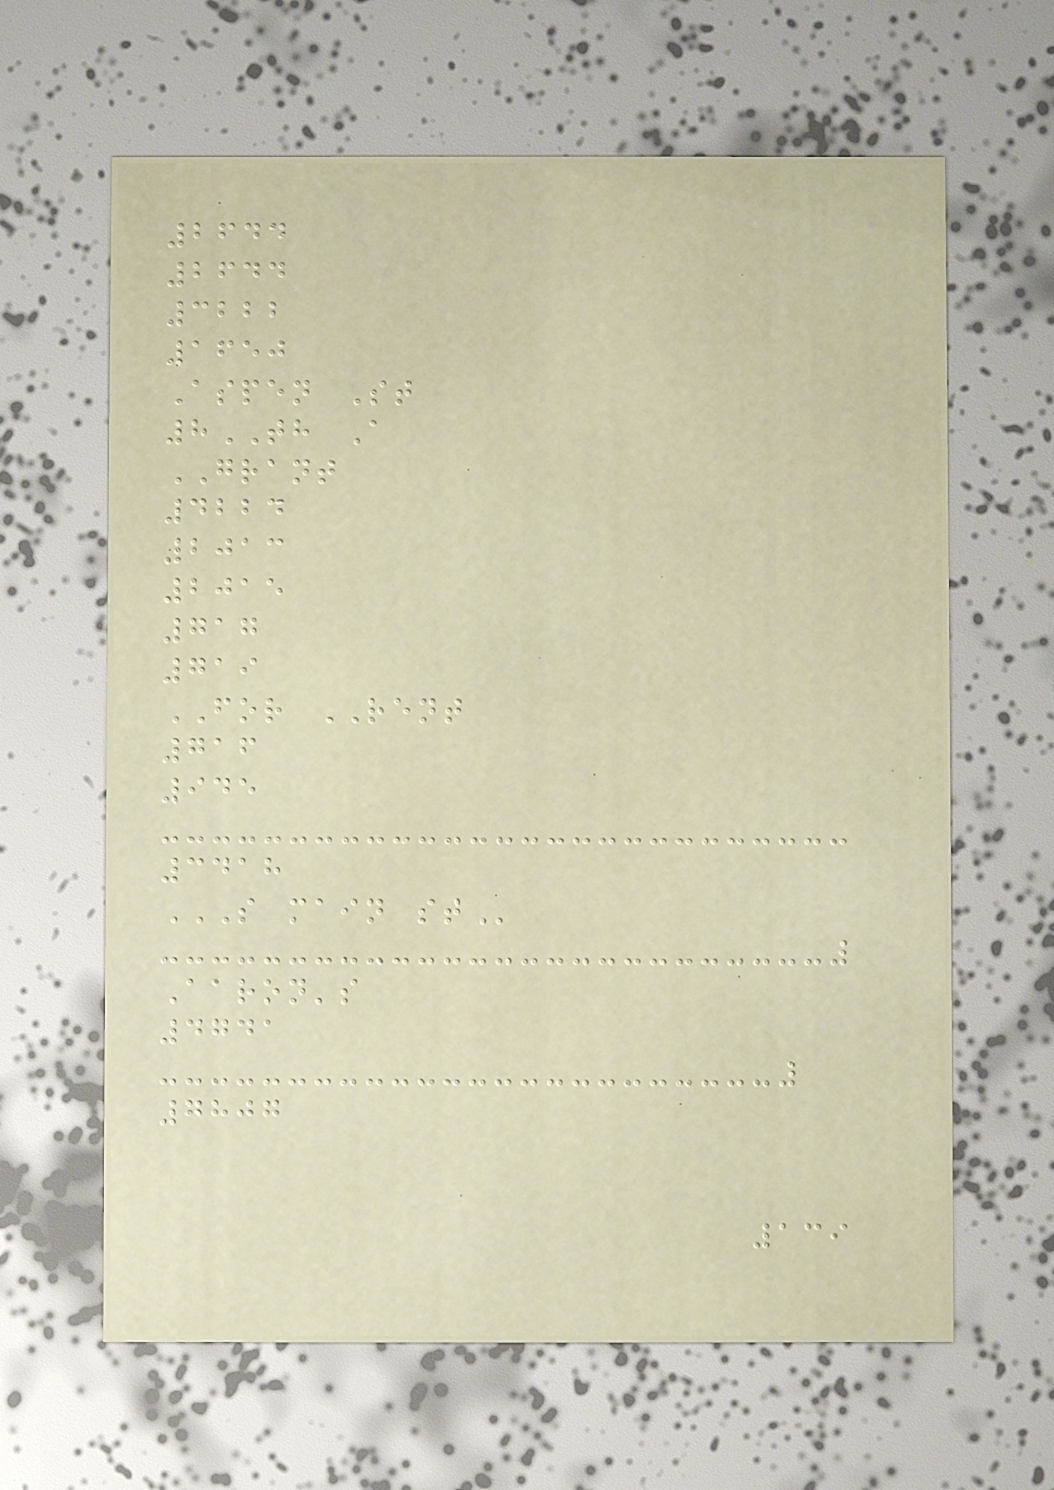2644
2644
3222
1650
Aspen St
8TH A
GRANT
4224
2013
2015
717
719
FOR RENT
716
945
3418
S MAIN ST
Aaron's
4741
7807
139
